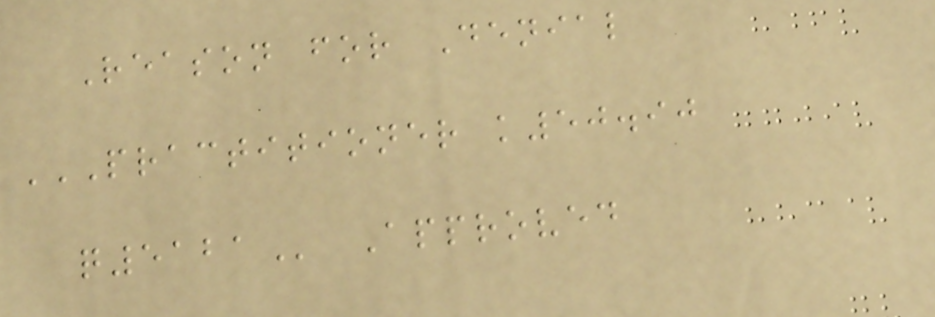Reason for Denial
PRACTITIONER K50.90
Q5121 Approved
